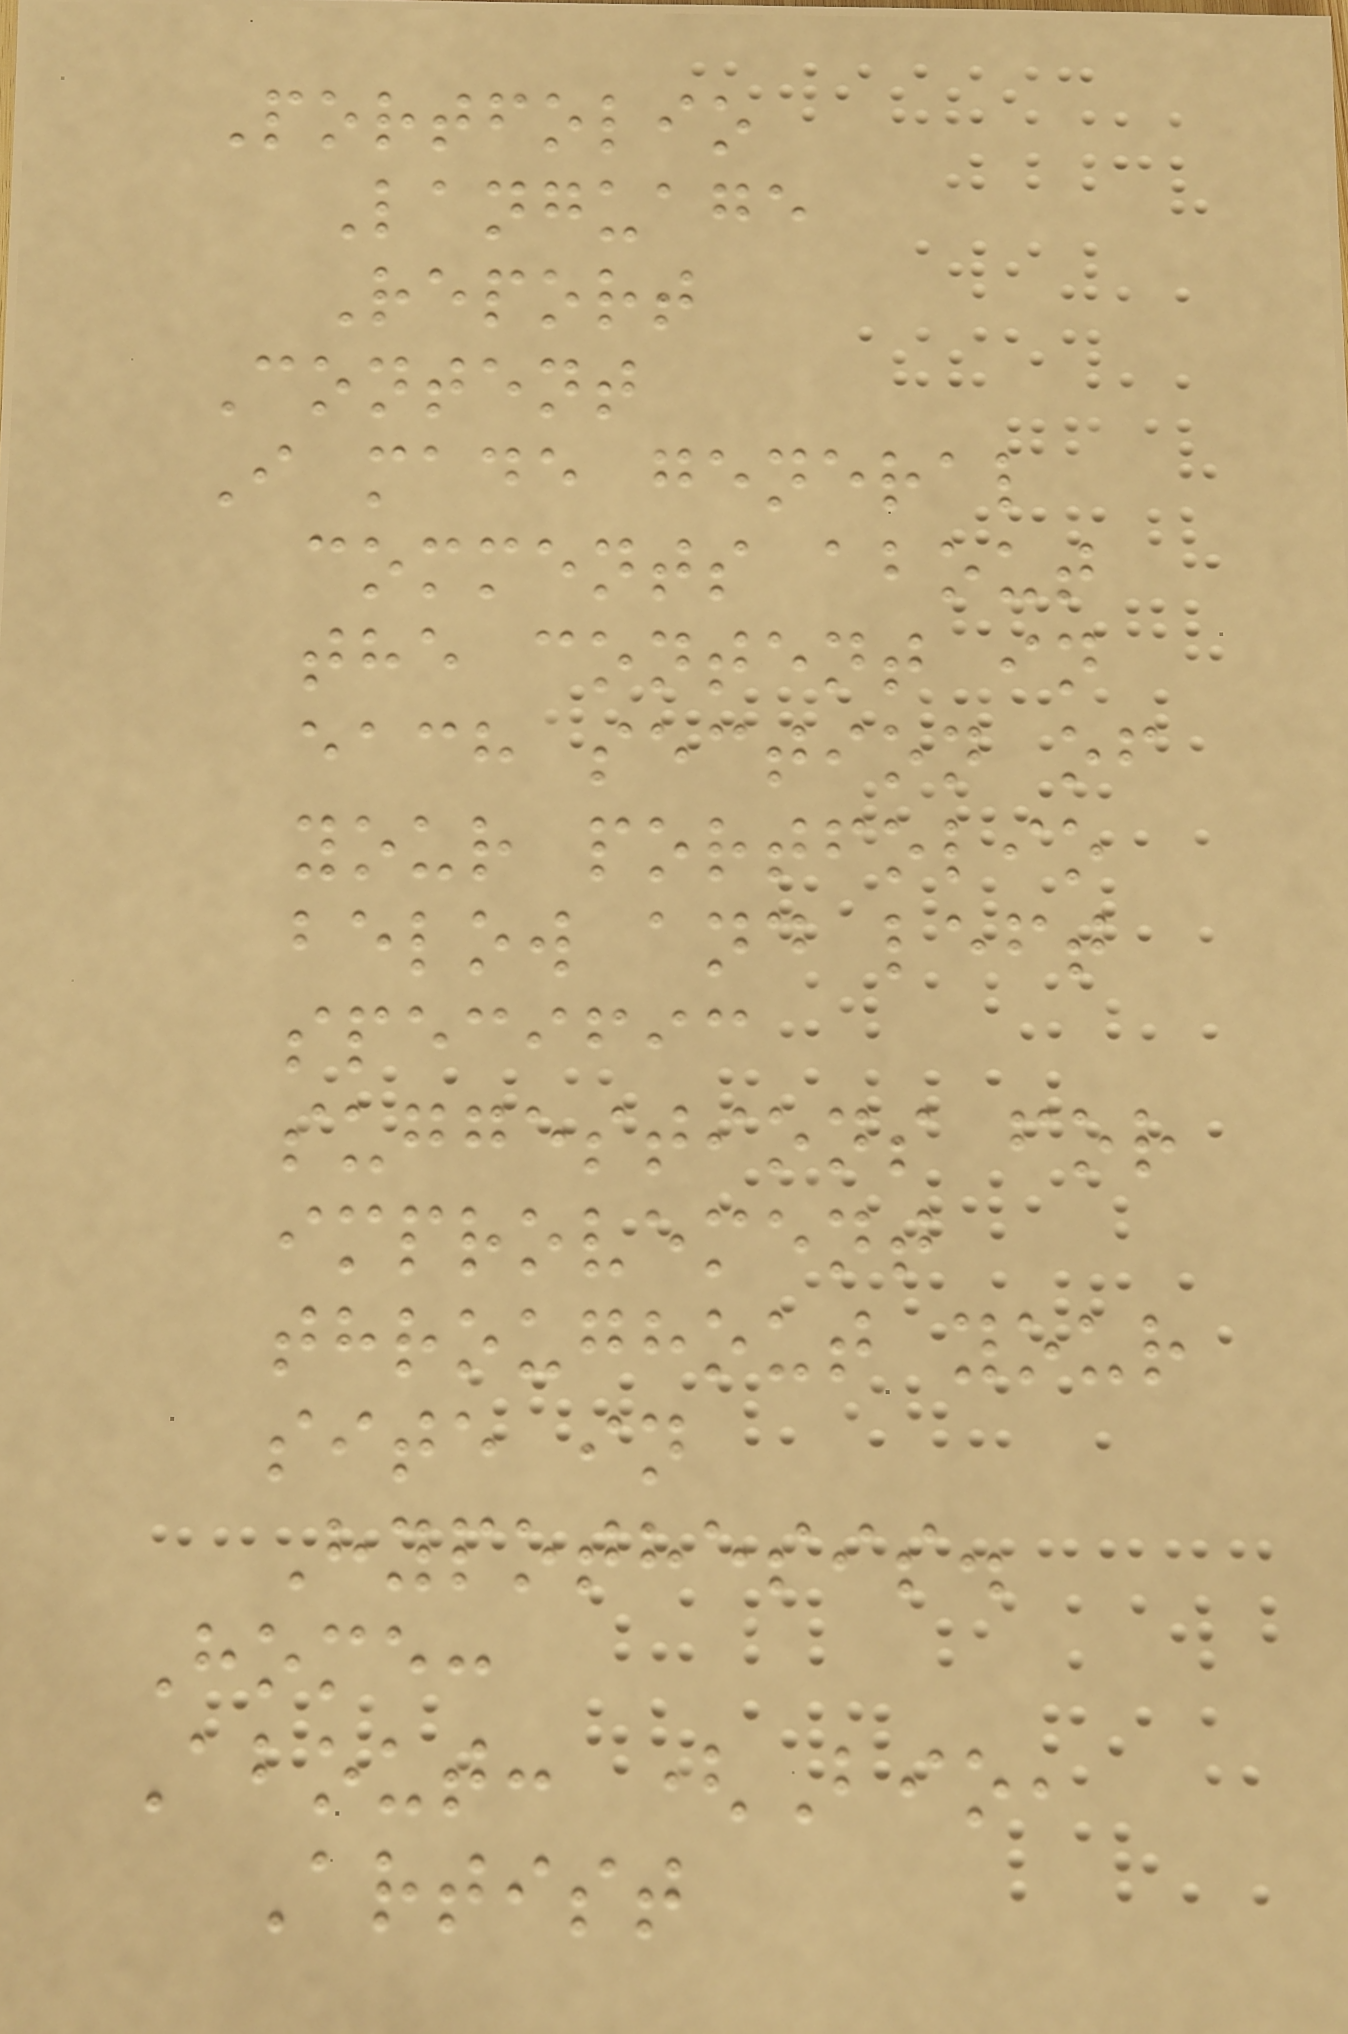Portfolio
Language
Report
Content
I made general
comments about
the content in
each section of
your portfolio
below and left
specific
suggestions for
improvement
throughout your
site in
Hypothesis.
Home:
About: (Bio,
Artist
